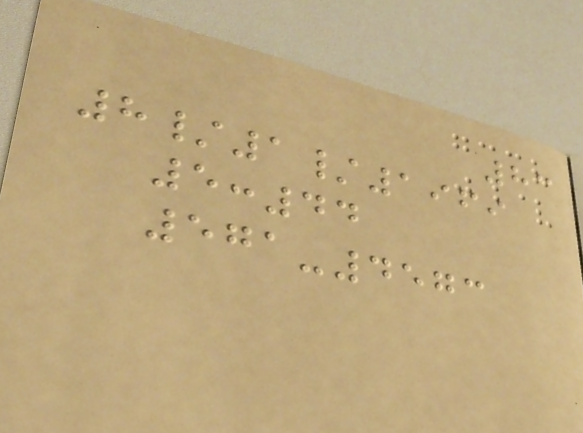83
8/1/1969
5:44
571-4573
